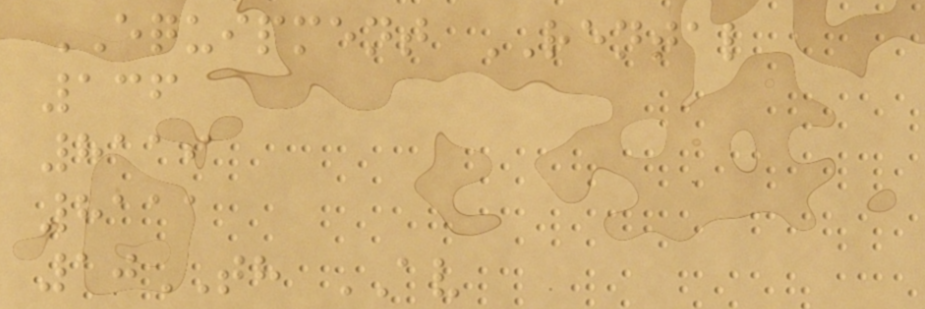EQUIPMENT RENTAL
136
8119
8111
10TH AV
